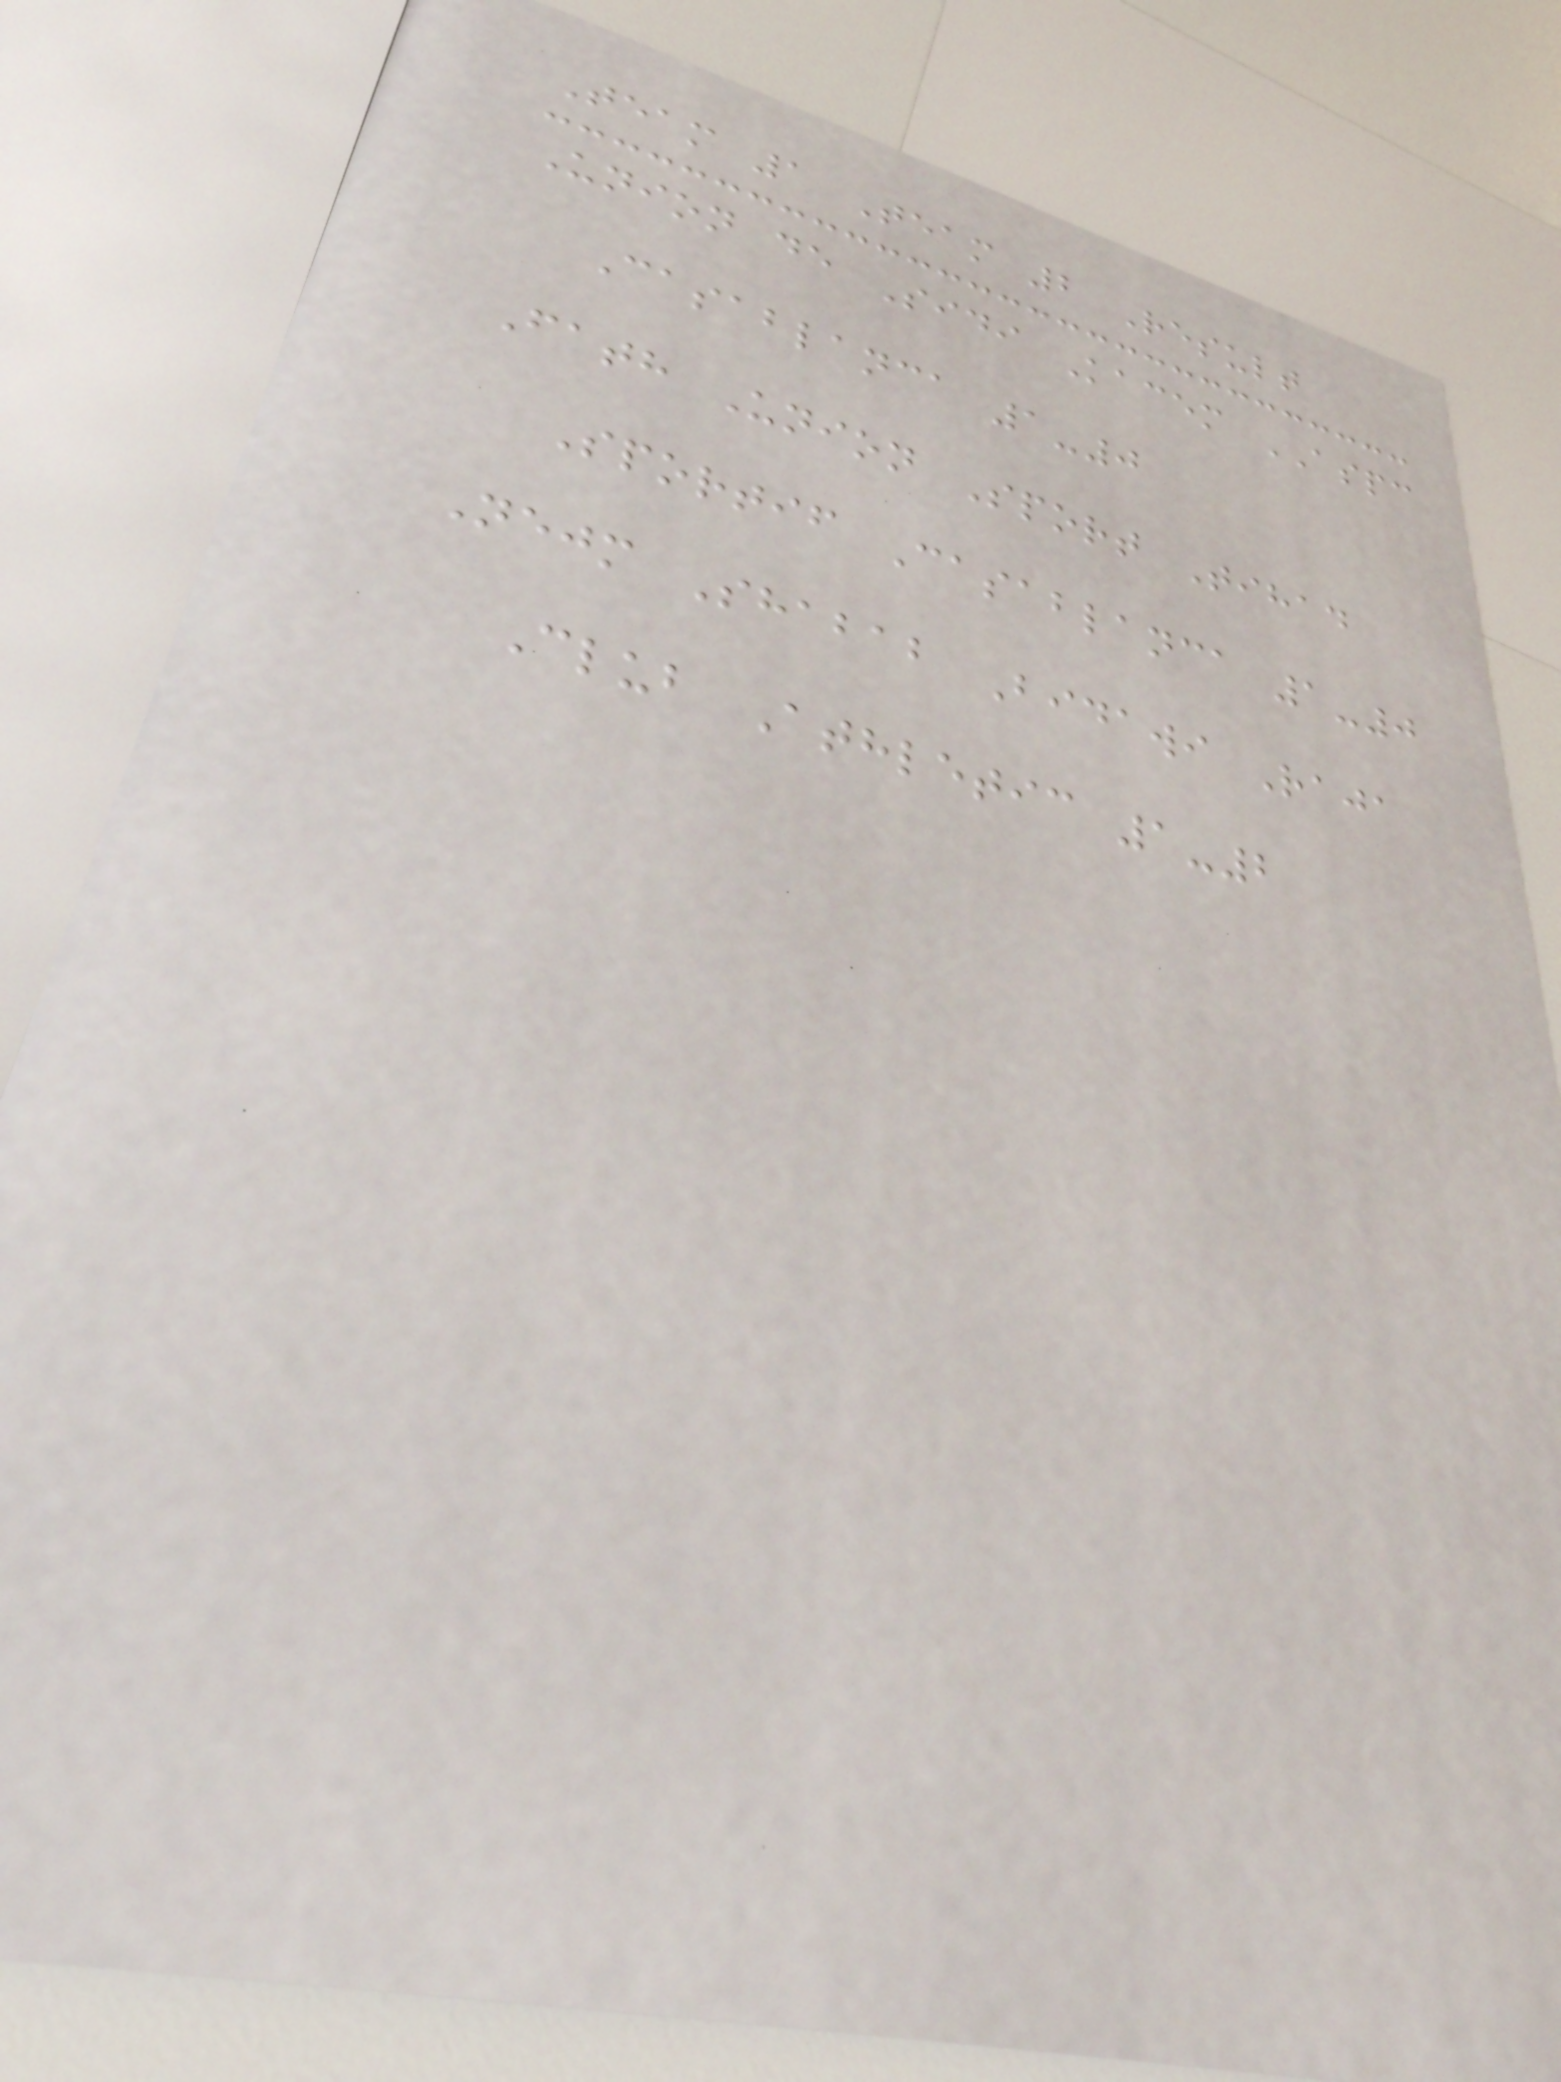Team 1 Team 2 Result
Union de Sidi Kacem ASPC
Casablanca 1-0
Fath Union Sport Tihad
Sportif Casablanca 1-0
Nejm Shabab Bidawi Raja
Club Athletic 1-2
